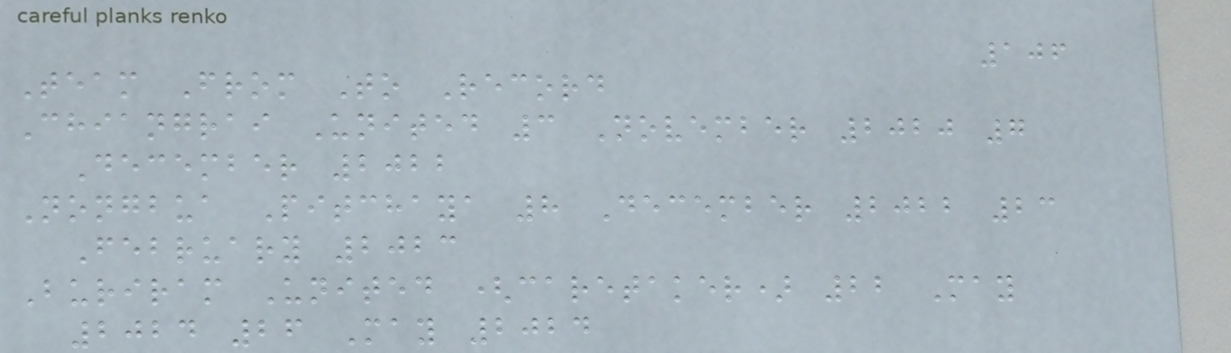106
Team From To Record
Chiangrai United 3 November 2020 7
December 2022
Nongbua Pitchaya 8 December 2022 23
February 2023
Buriram United (caretaker) 22 May
2024 26 May 2024
